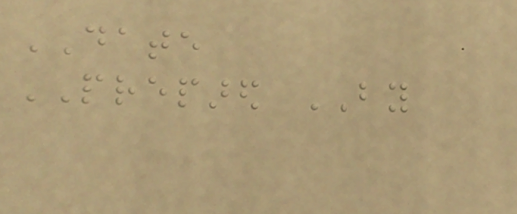DATE
PREPARED BY
